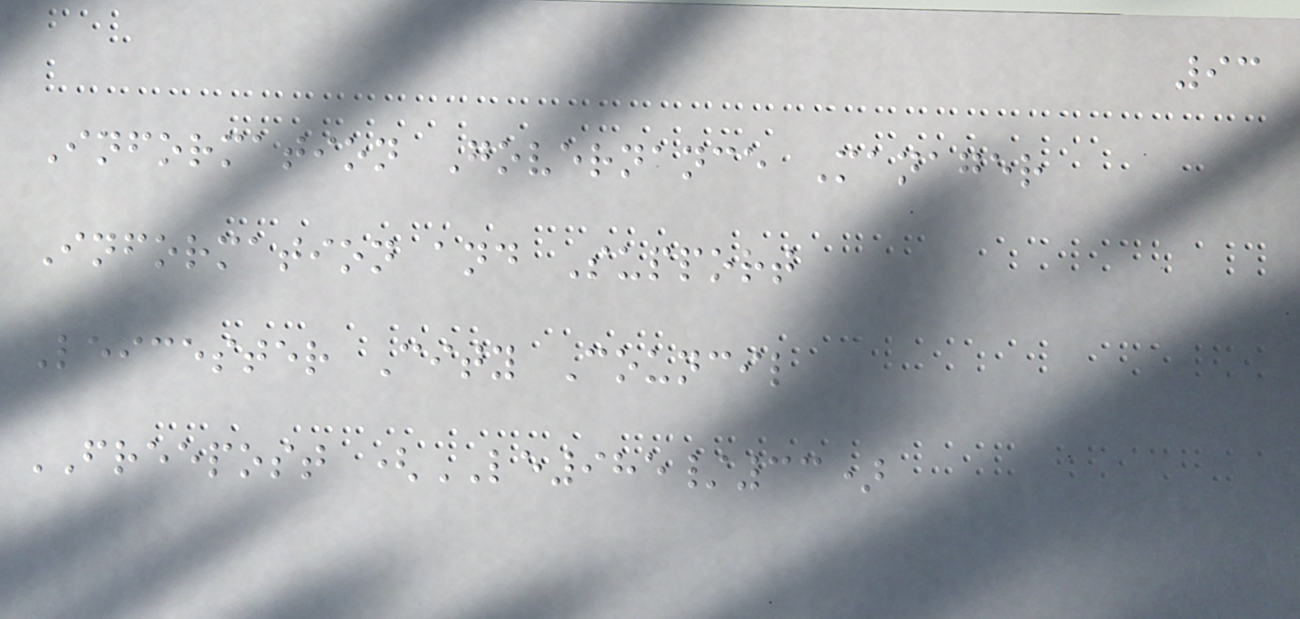93
Information Governance Manager
Information and Support
Leicester City Council
FREEPOST (LE985/33)
